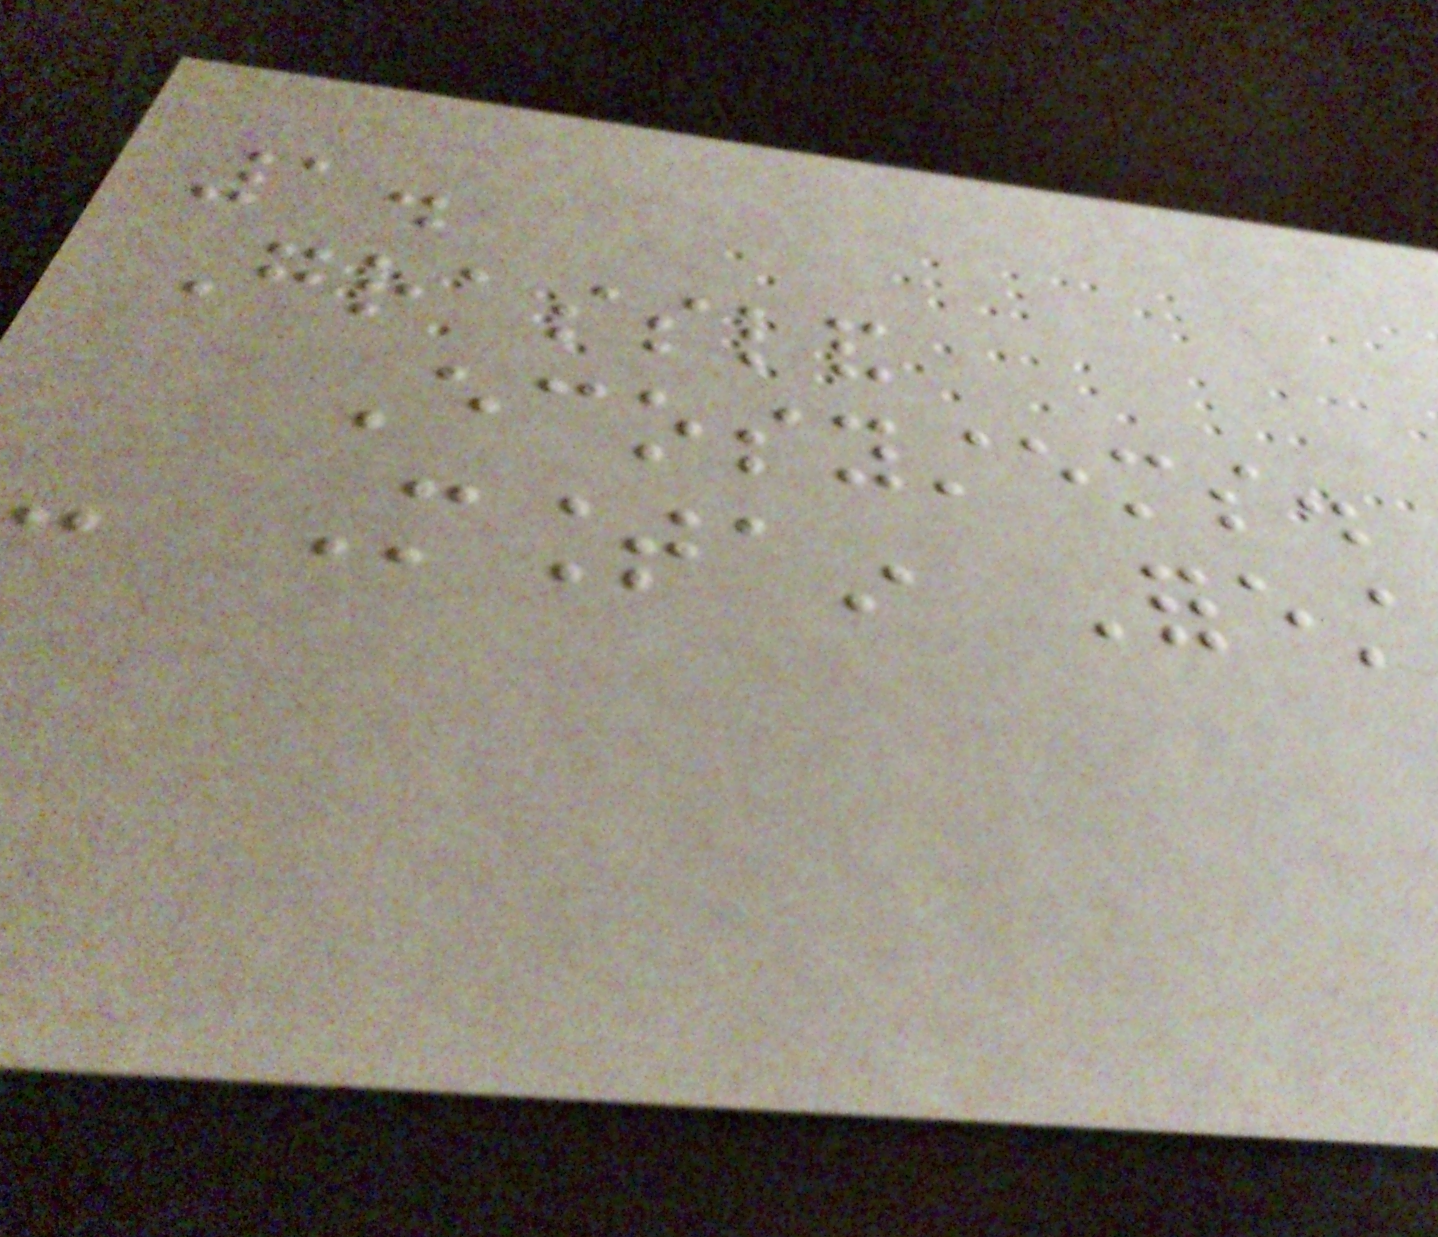1.
Grassland
Ecosystems.
- Mountain Forest
